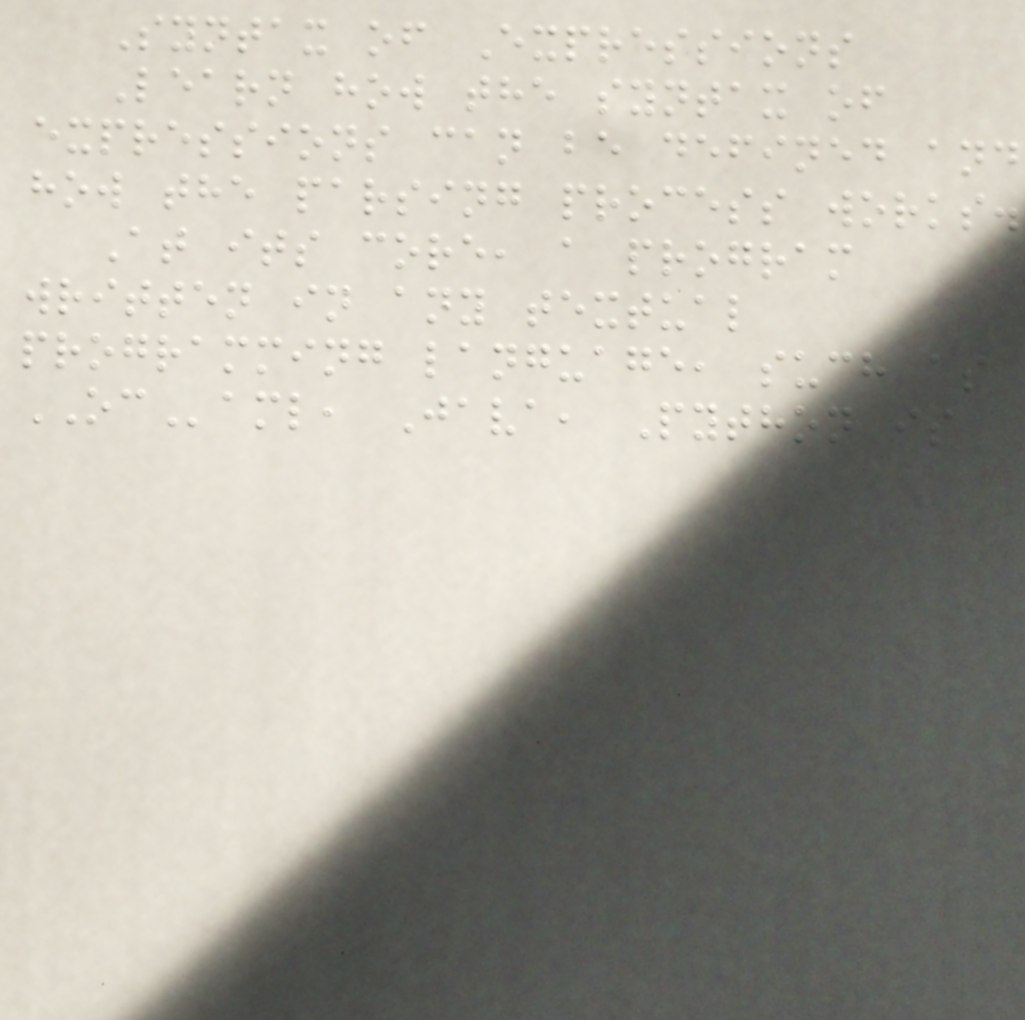Syntax of Expressions
Learn how the syntax of
expressions can be defined and
how the parsing process works.
At its core, a program
written in any textual
programming language, such as
OCaml, Java, Python is
